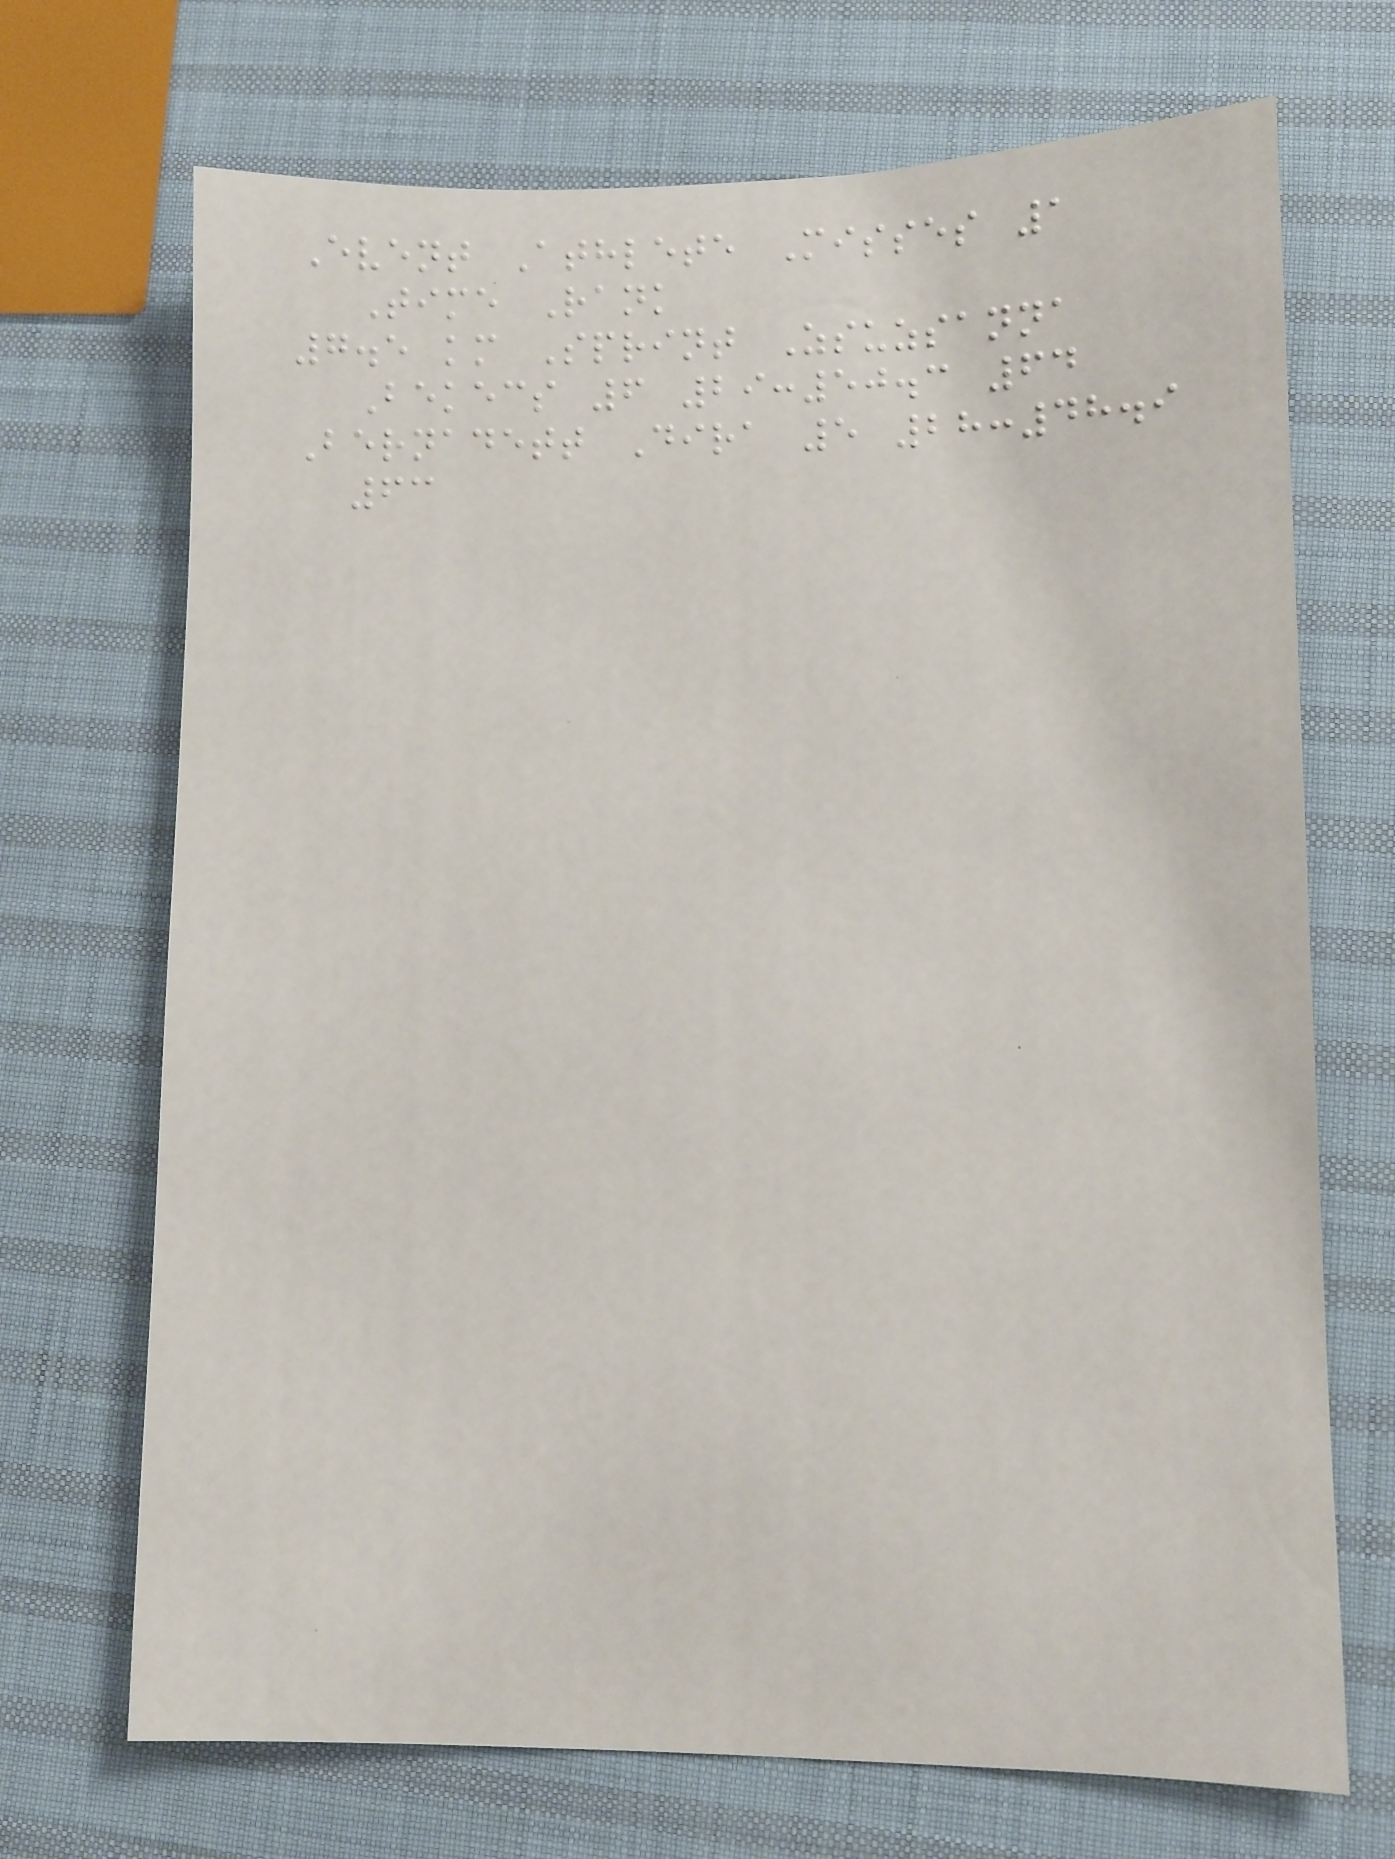Event Athlete Misses 1
Time Rank
7.5 km Sprint Zsuzsanna
Bekecs 6 29:50.3 64
Bernadett Dira 5 28:48.9
63
